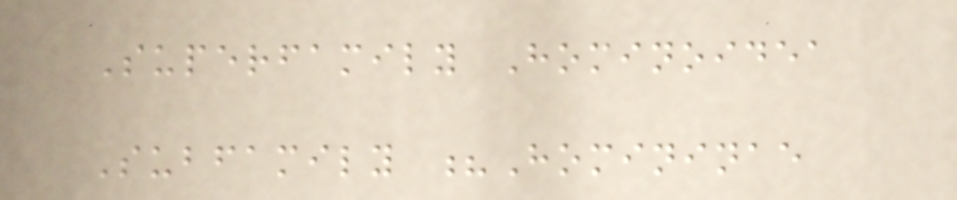Superfamily Hominoidea
Subfamily ?Homininae
